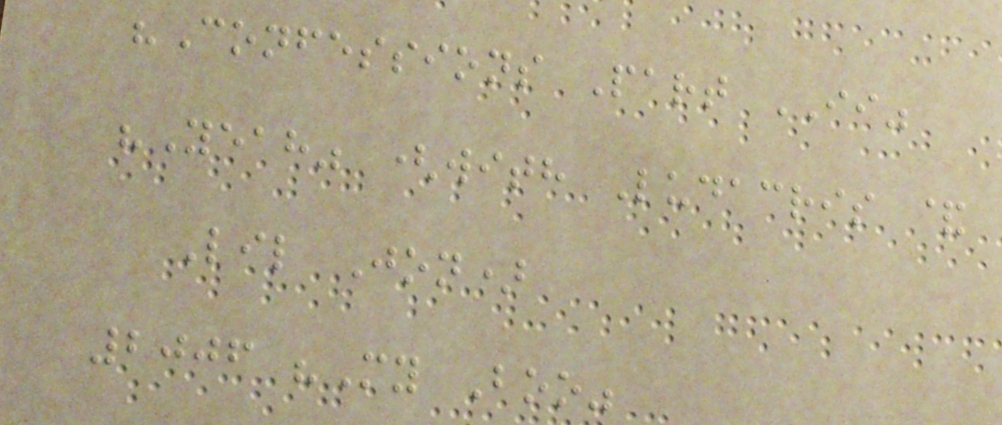"Confessions Part II"
"Yeah" (with Ludacris &
Lil Jon)
2006 "My Boo"
